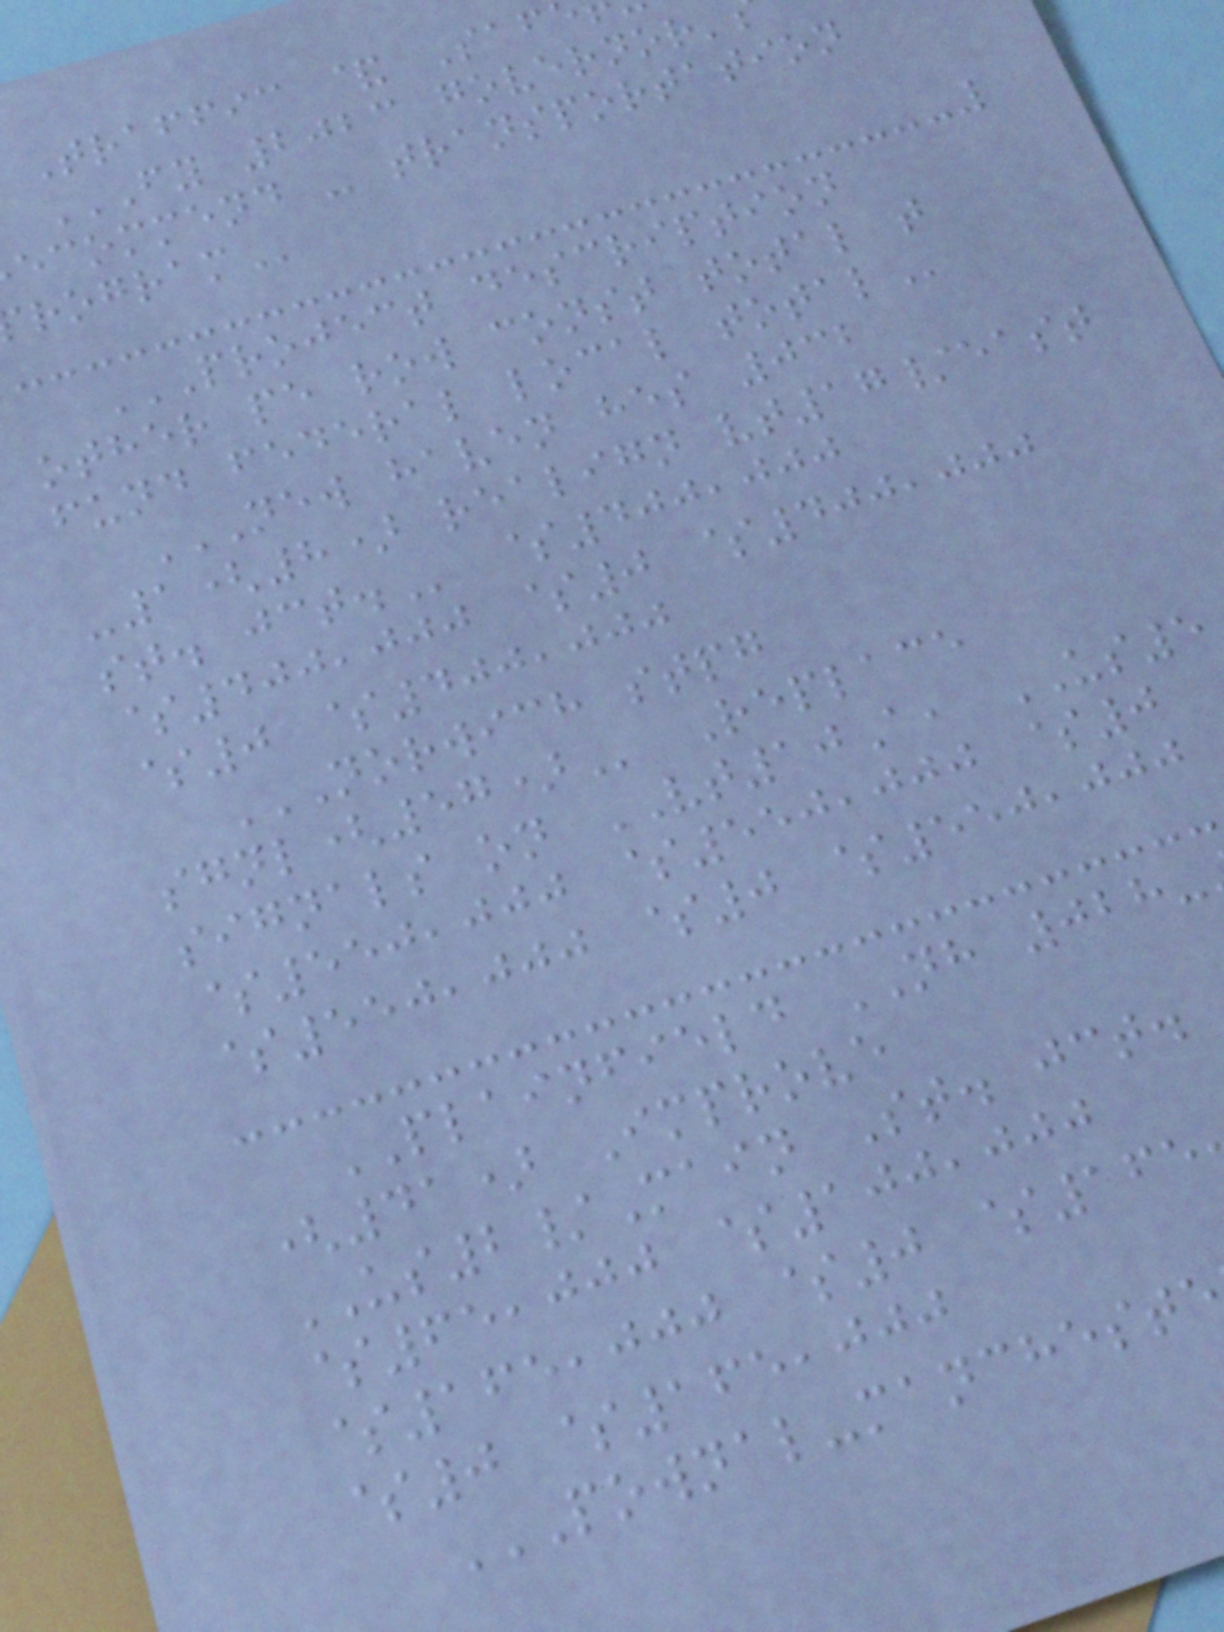Traffic & Saf
ecommend - transportation
PROJECT DESCRIPTION
other pe row const total t
fund federal local
NEW HAVEN HES 032
-1(8) realign vt17/east
$400,000 $0 $400,000
$0 $400,000
NORWICH STPG
Replace
signals on VT10A, US5
$550,000 $550,000 $0
$550,000 $0 $550,000
PLAINFIELD NH 028-
(41) Improve
US2/Main St. jct.
$65,000 $100,000
$165,000 $0 $165
$0 $165,000
